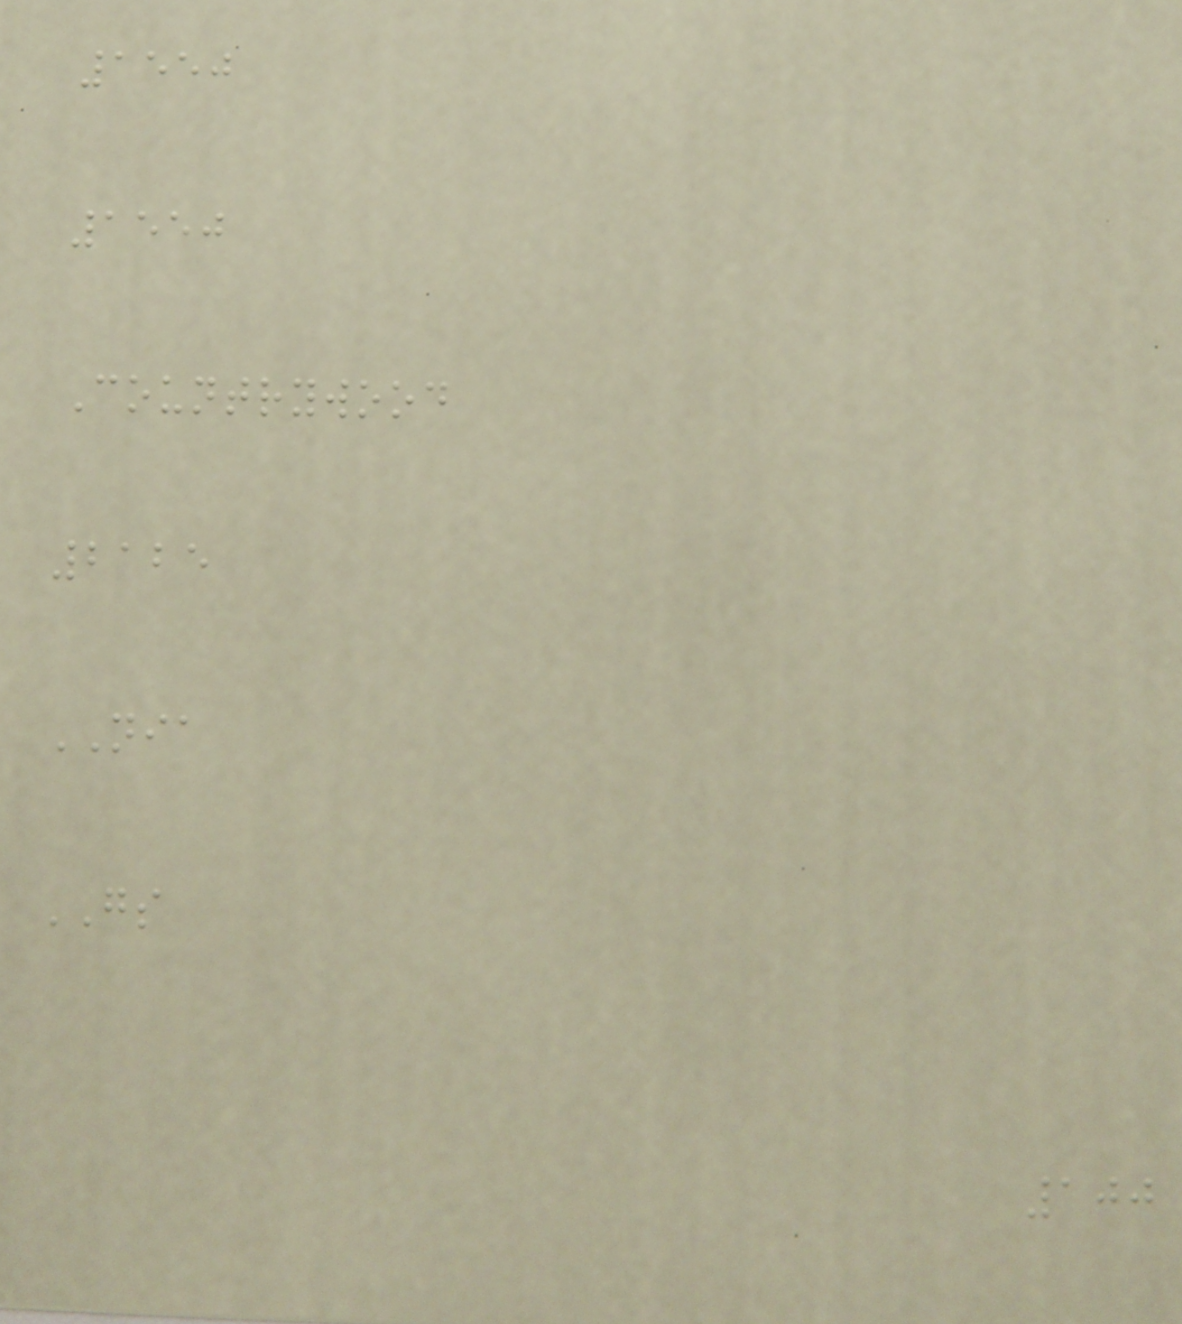1550
1550
Countrywood
2125
NIA
GS
100
